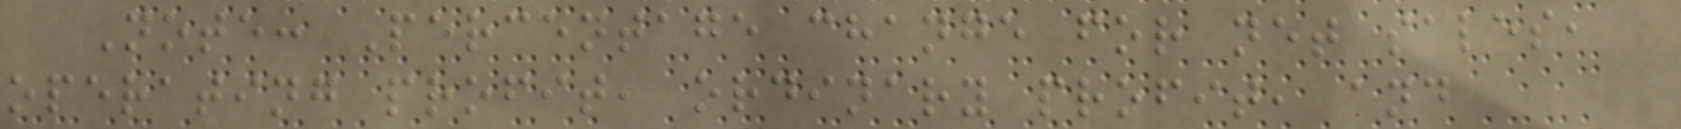Note: Percentage change for net sales,
operating profit, ordinary profit, and
